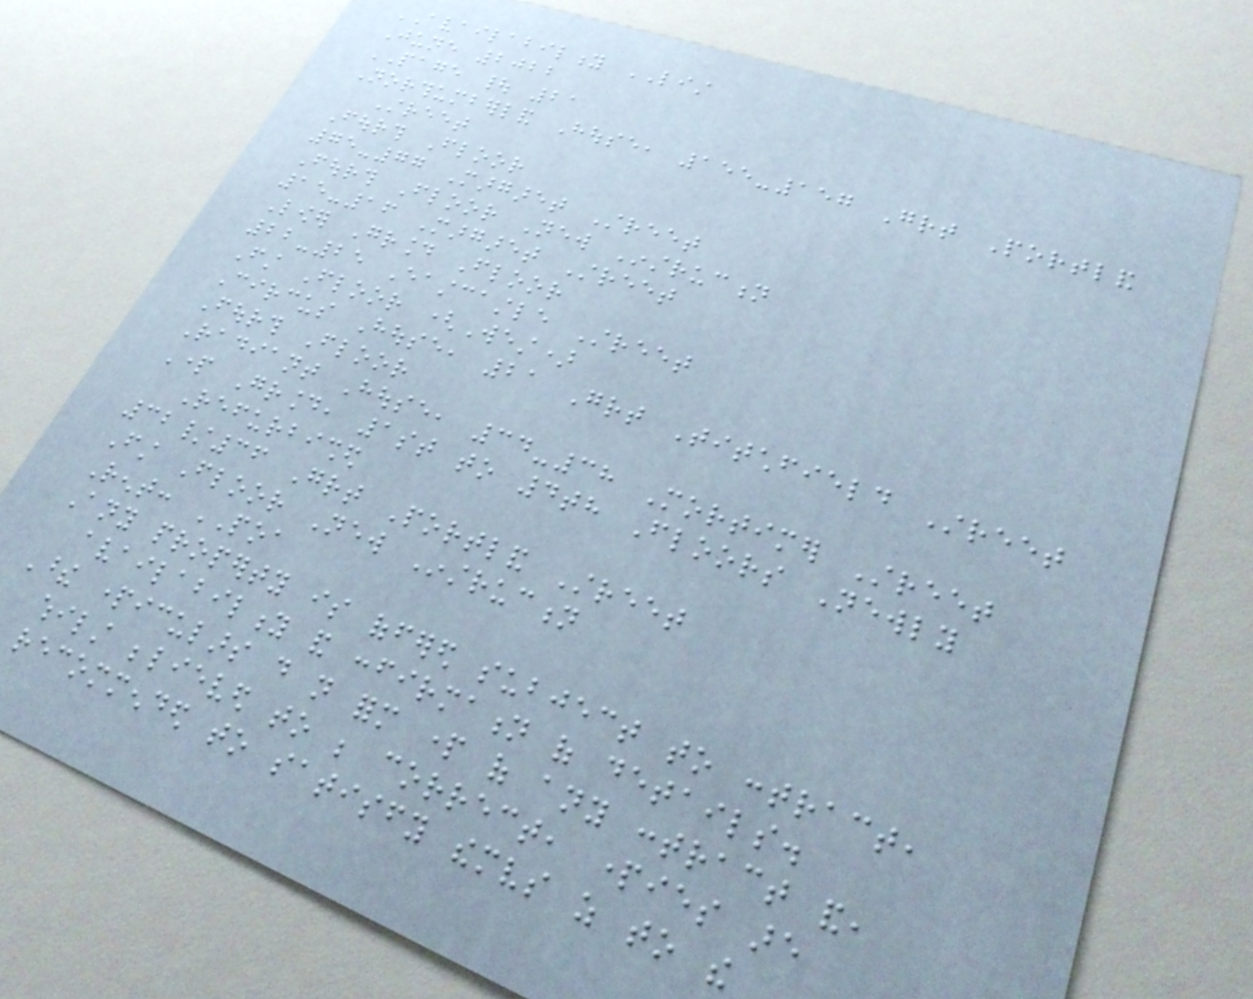AVAILABILITY LIST
June 2022
PAGE | 21
Northumberland House, 155-157 Great Portland
Street
Fourth Floor
75-77 Margaret Street
Fourth Floor New Instruction
15-16 Margaret Street
Lower Ground Floor
22-25 Eastcastle Street
First Floor (West)
Circus House, 21 Great Titchfield Street
Fourth Floor
Radiant House, 34-38 Mortimer Street
Part Ground, 1st to 4th Floors Newly
Refurbished
32/36 Great Portland Street
First Floor New Instruction
Rent: POA
Any property is offered subject to contract,
availability and confirmation of details.
These particulars do not form part of any contract and,
whilst believed to be correct, parties are
recommended to satisfy themselves as to the
